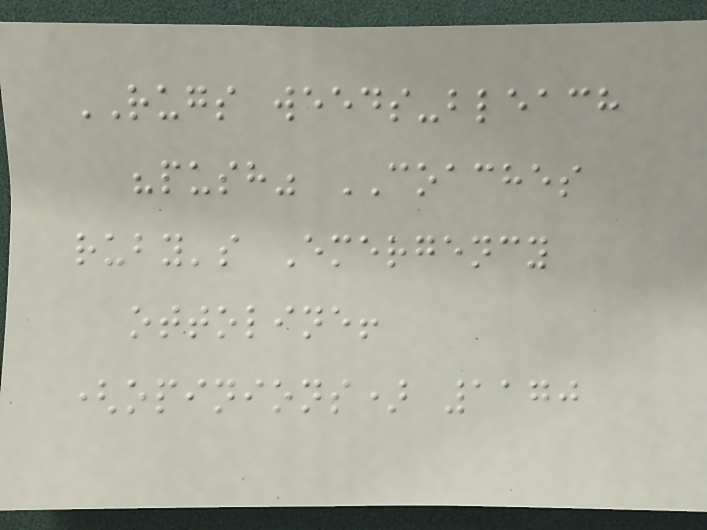RUGS weeds-bleach
"push" COACHES
ruby's Emergency
ottoline!
(opinions) 1170
